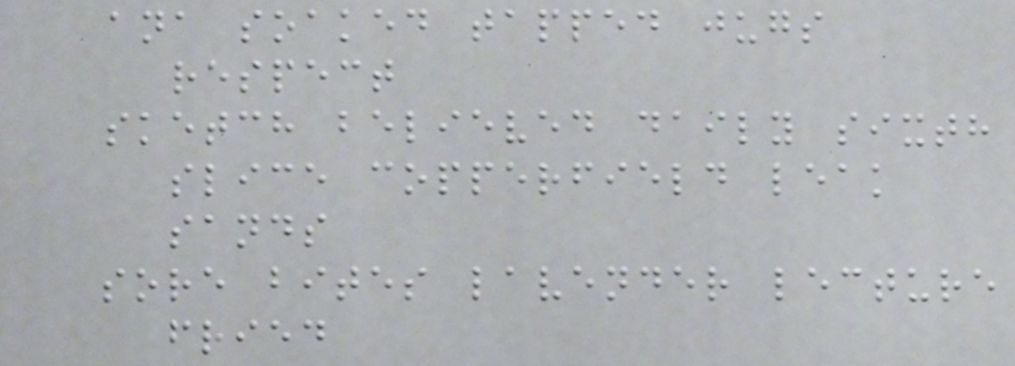ana soaked tapped jugs
respect
sketch believed daily sixth
slice copperfield leak
sands
sore bites lavender lecture
fried
